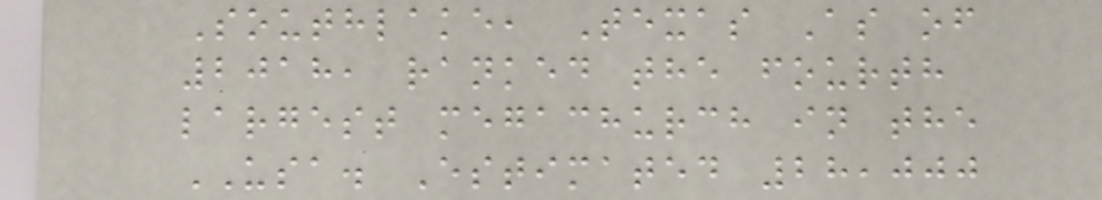Southlake, Texas As of
2018, ranked the fourth
largest megachurch in the
USA. Estimated 28,000
